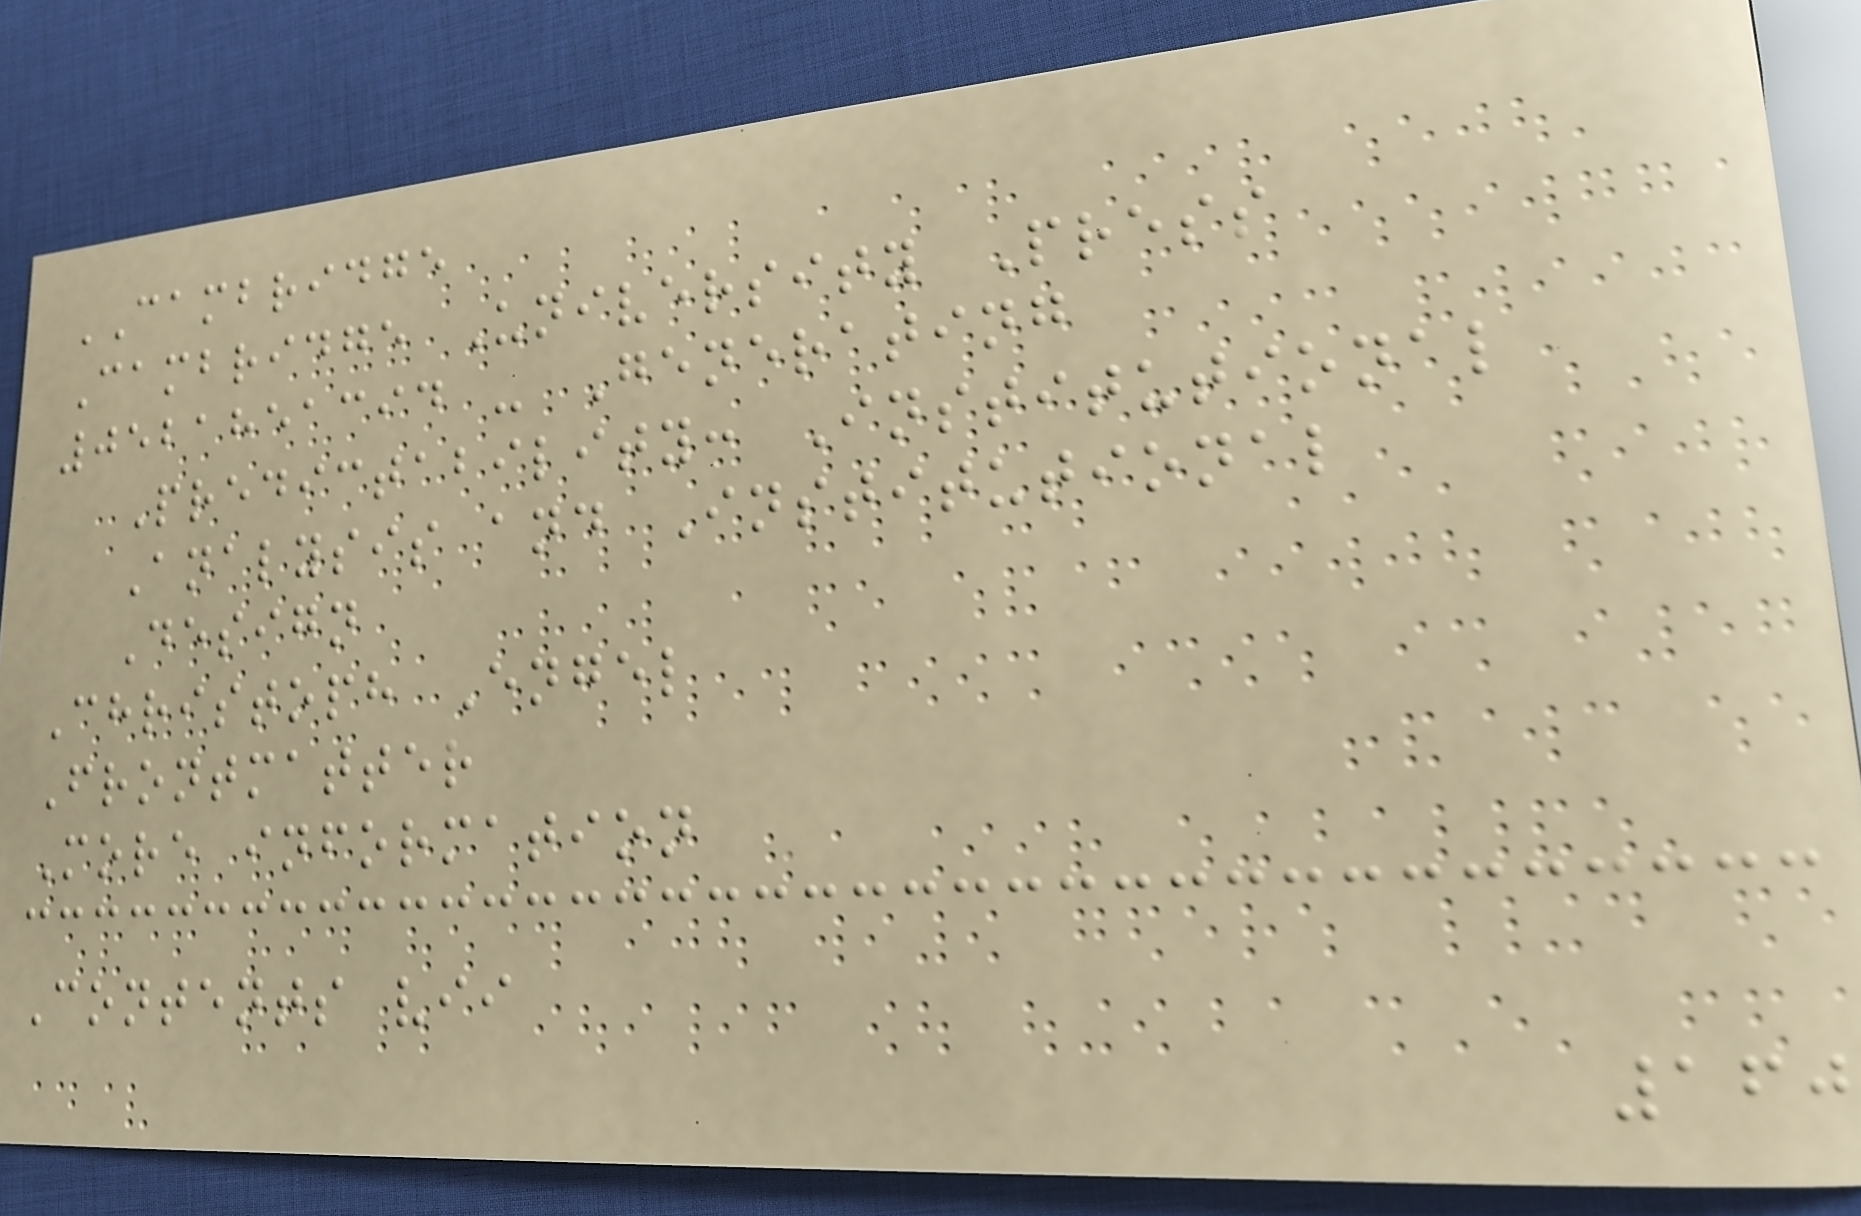CAMBRIDGE
Cambridge University Press
0521851394 - Generating
Predictability: Institutional
Analysis and Institutional
Design
Christoph Engel
Frontmatter
More information
Contents vii
160
